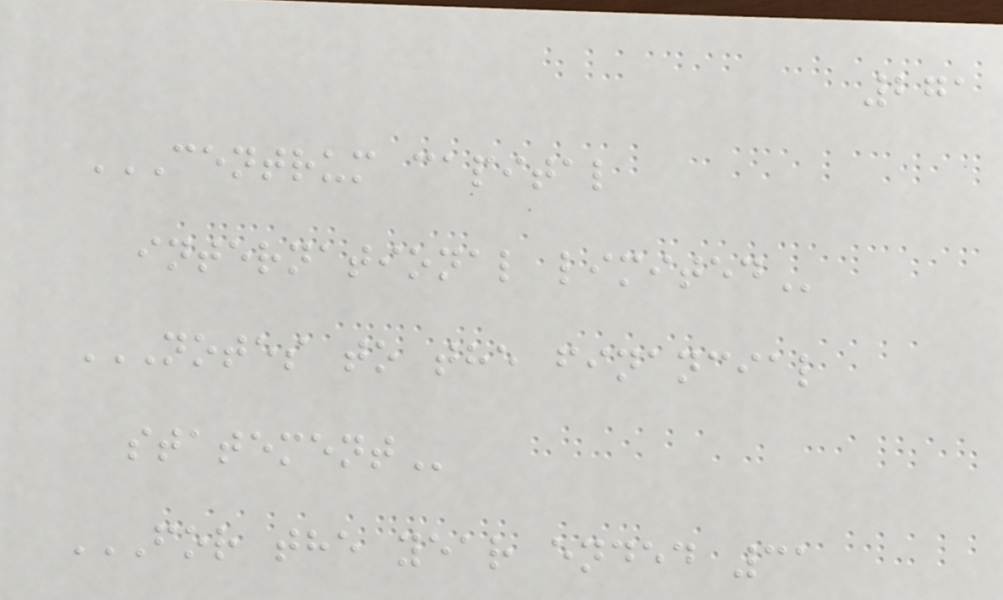271
CENTRUM CAPITAL
INTERNATIONAL LIMITED
NOTES TO THE FINANCIAL
STATEMENT
FOR THE YEAR ENDED 31
